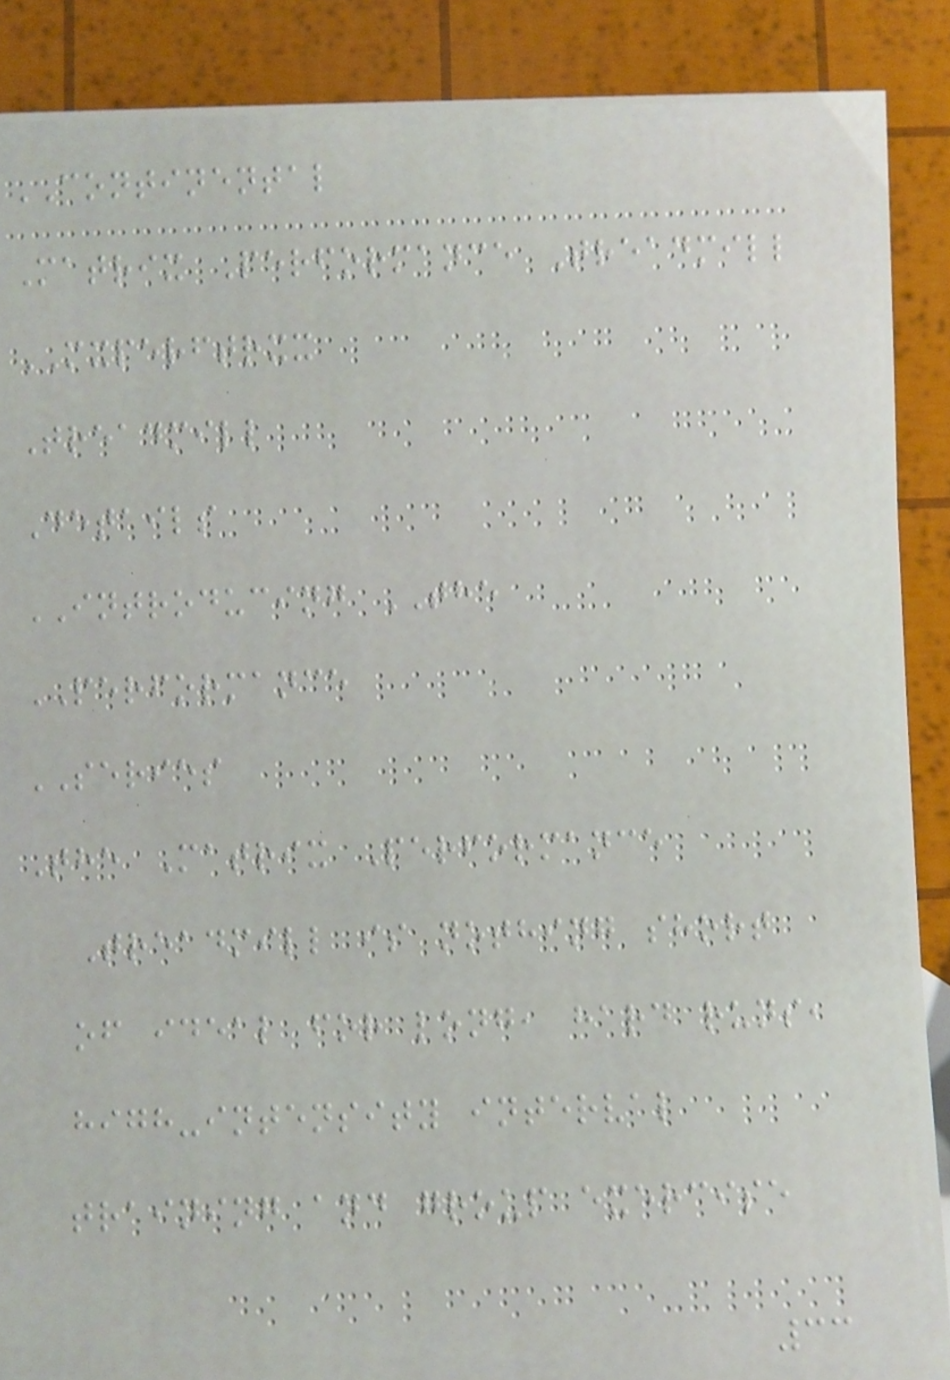CONTINENTAL
Matrix Performance Treadmill
MXPERFTRXX
Treadmill
Details
INTRODUCING THE
PERFORMANCE
SERIES
The Matrix Performance
Treadmill is nothing short
of ideal for long, hard runs,
high-intensity interval
training and group exercise
33
